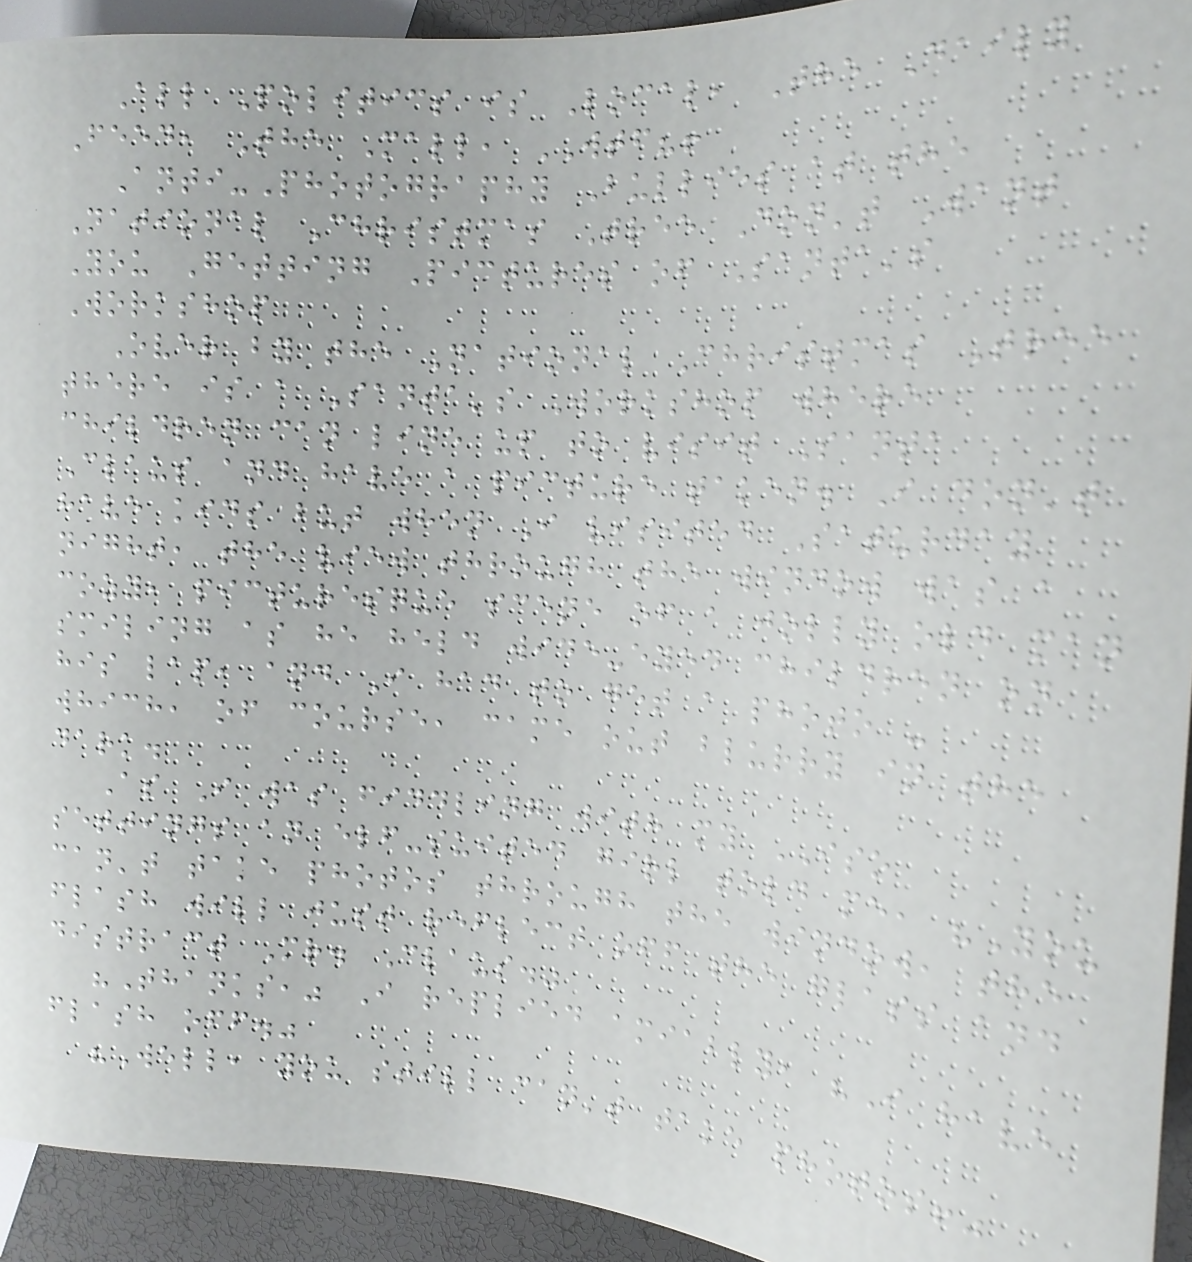All Politics is Local, The Daily
Feed, The Mall, WTF?!
Anti-Photography Bullies at the
National Christmas Tree Don't Want
You Getting Pictures of Santa's
Workshop
Over by the National Christmas Tree
there is a Santa's Workshop where
children can line up to visit Santa
Claus and have a picture taken. I don't
have kids but when I visited Saturday
night, the view through the window was a
cozy, picturesque scene of a jolly old man
smiling as he held wide-eyed children on
his lap, and I had to get a photo -
which, of course, came out blurry in the
dark.
As I was fiddling with my ISO
settings an elf-suited girl told me, "You
can't take photos through the window, the
flash will just reflect off the glass and
distract Mr. Claus."
"Thanks," I replied amiably, "I have
flash off."
"Well, you still can't take photos!"
